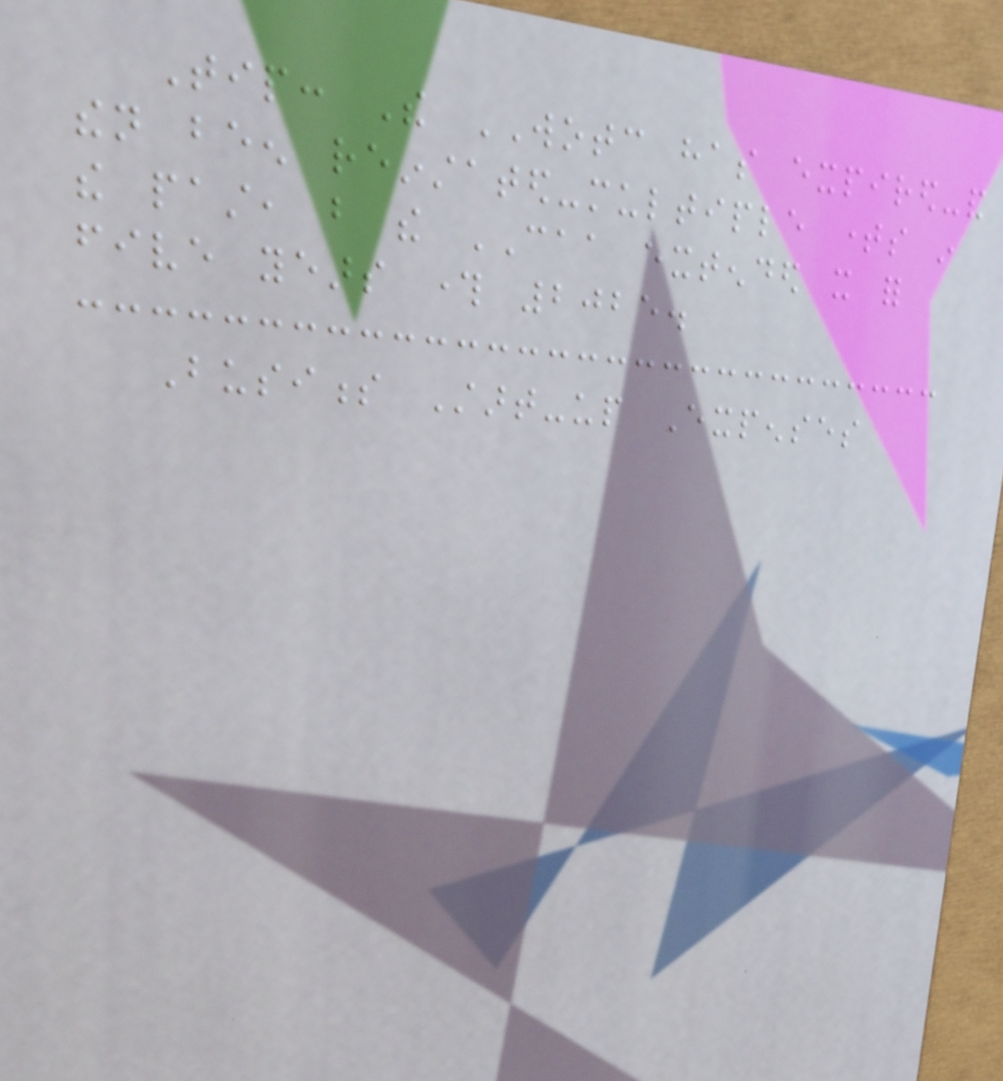Tip: The WOTC has expired-and
then been reinstated-multiple times in
the past, but the CAA extended it for
five years through 2025.
Business Start-up Expenses
